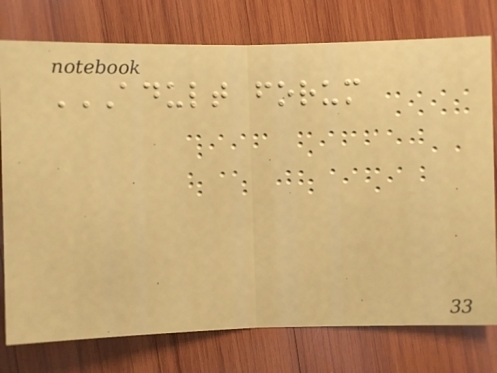ADULT FORUM
